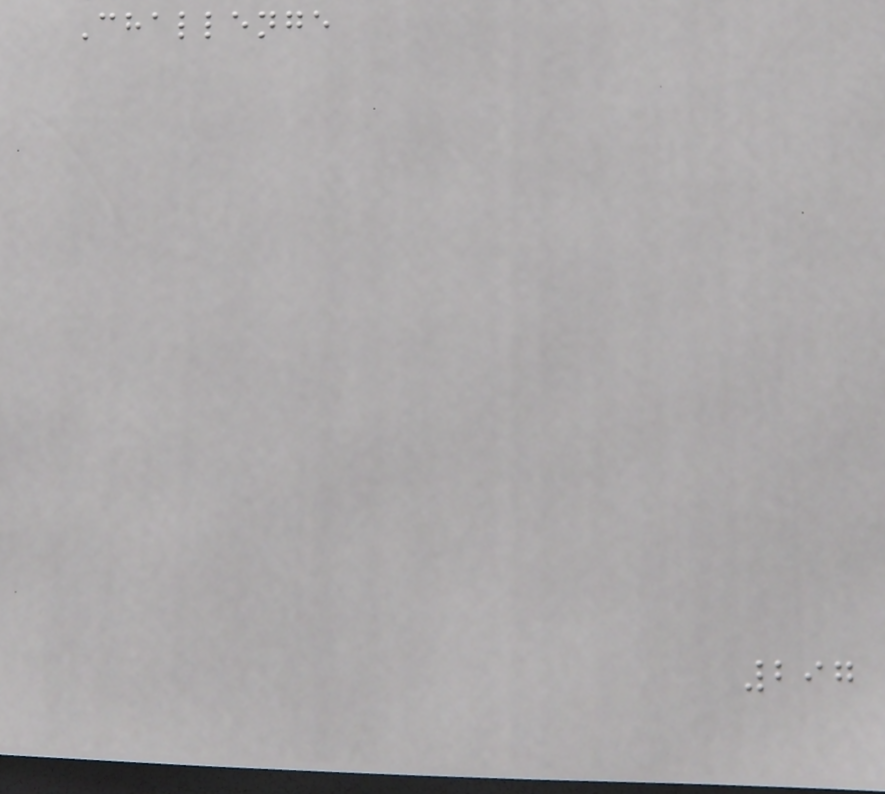Challenge
297
